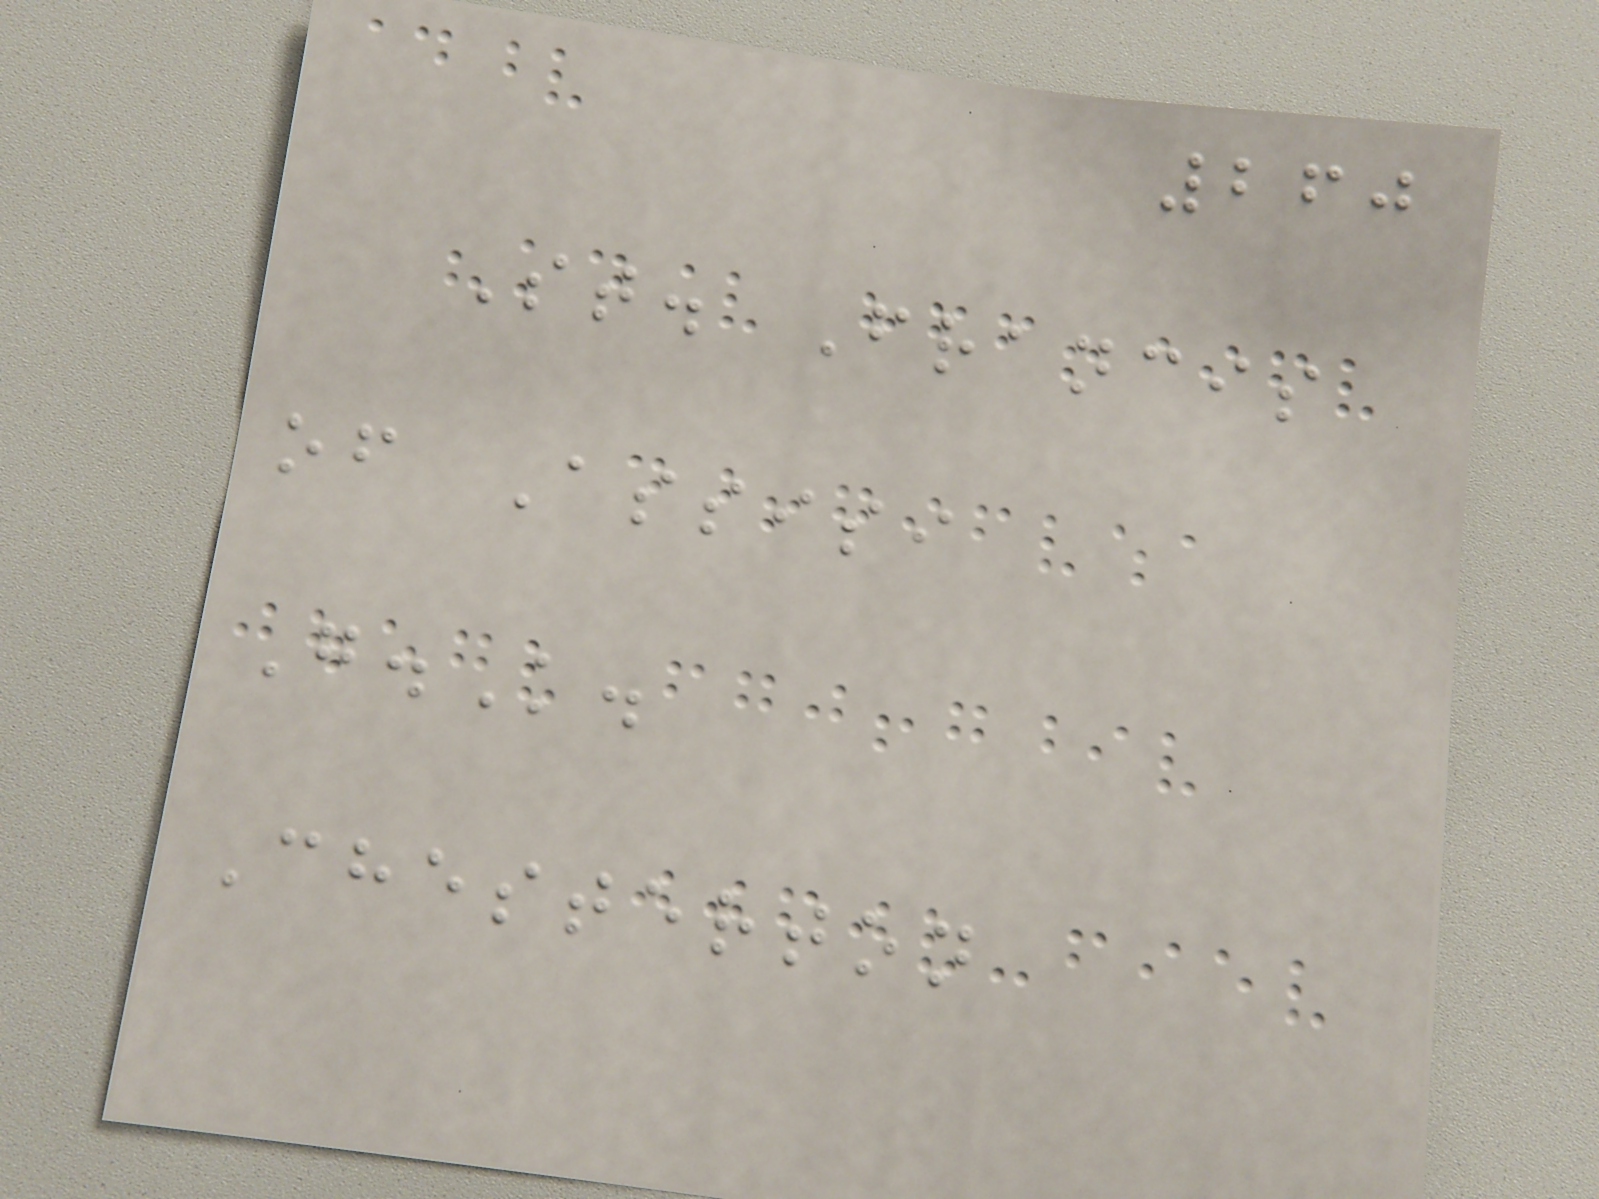260
St. Francis
of Assisi
G.K.
Chesterton
